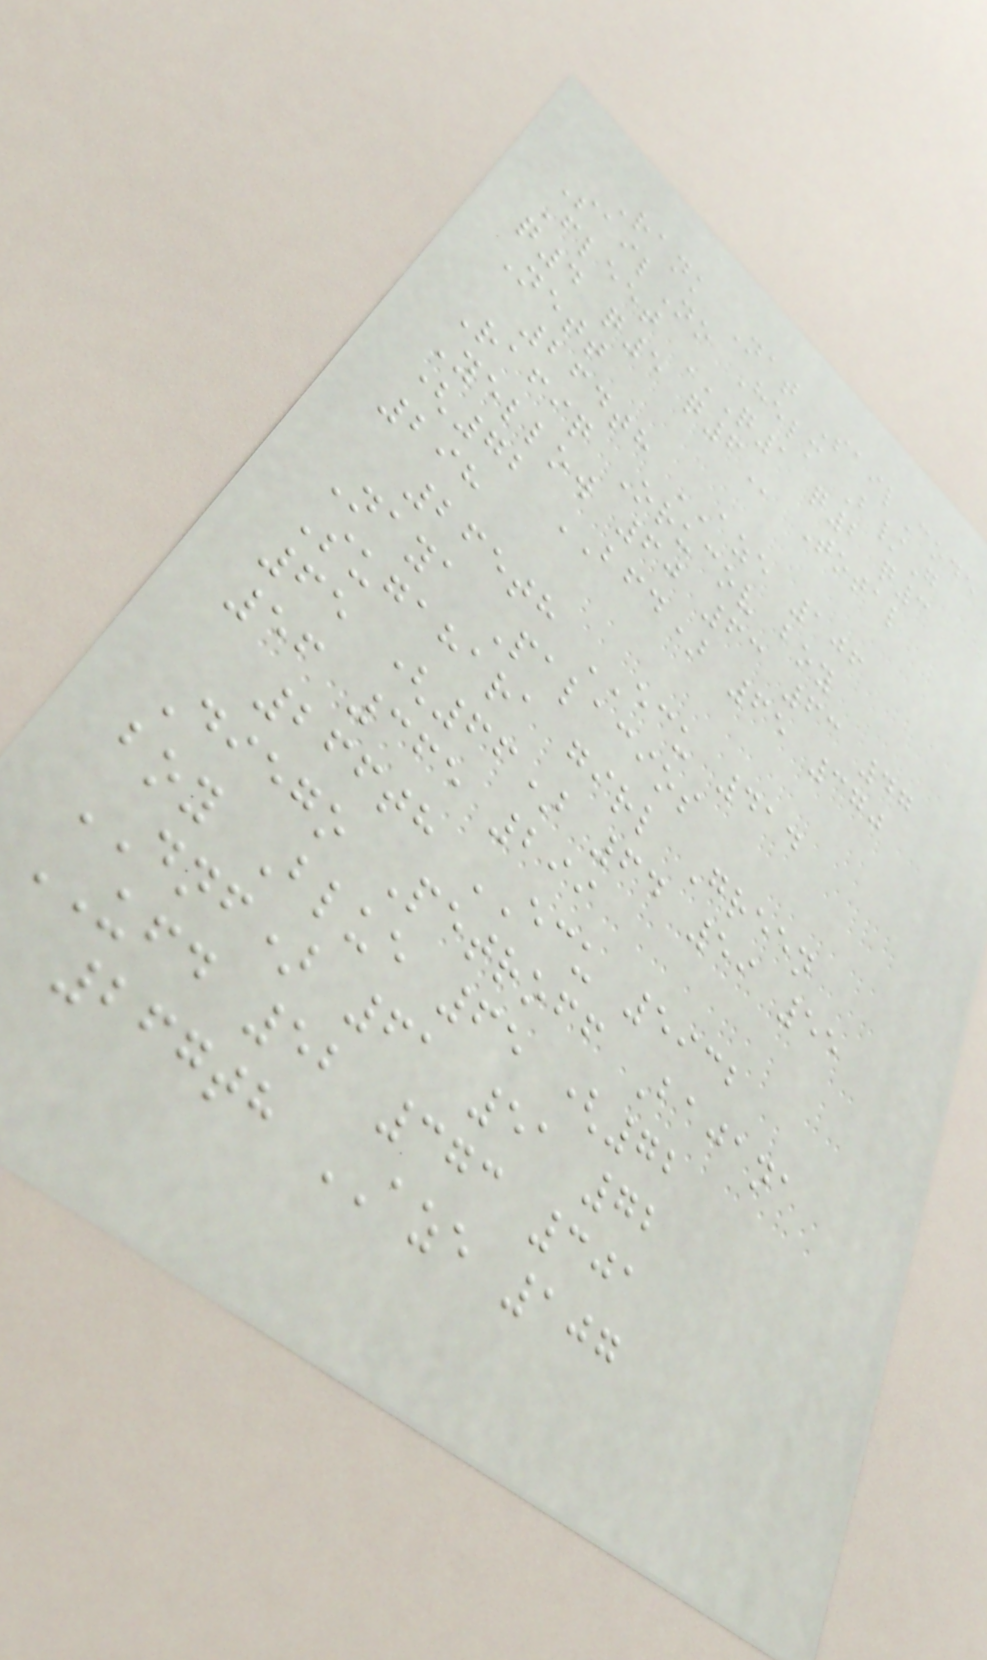Rank Nat SailCode
SailNo Helm B/G
Fleet Q1 Q2 Q3
Q4 Q5 Q6 Total
Nett
264th AZE 106
Rafiq Orucov boy
Yellow 60 63 63 47
(72 BFD) 65 370
298
265th ECU 414
Naya Palacios
Sugahara girl Green
65 (66) 64 59 55
56 365 299
266th ECU 5932
Diego Petroff Bajana
boy Blue 65 (72
DNF) 61 51 72
UFD 52 373 301
267th AZE 107
